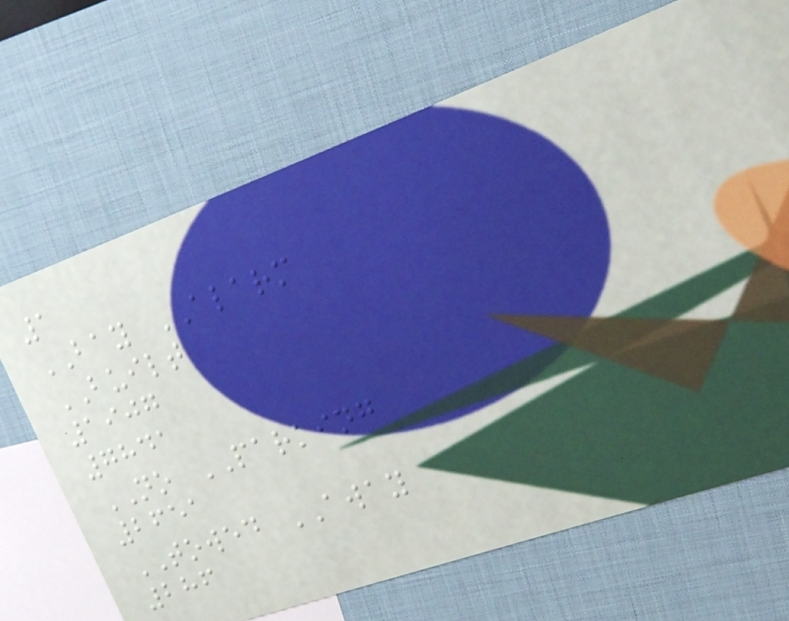1
BAY ALARM
BUILT
1907
7841
NO PARKING
2651
TOWED AWAY
286
